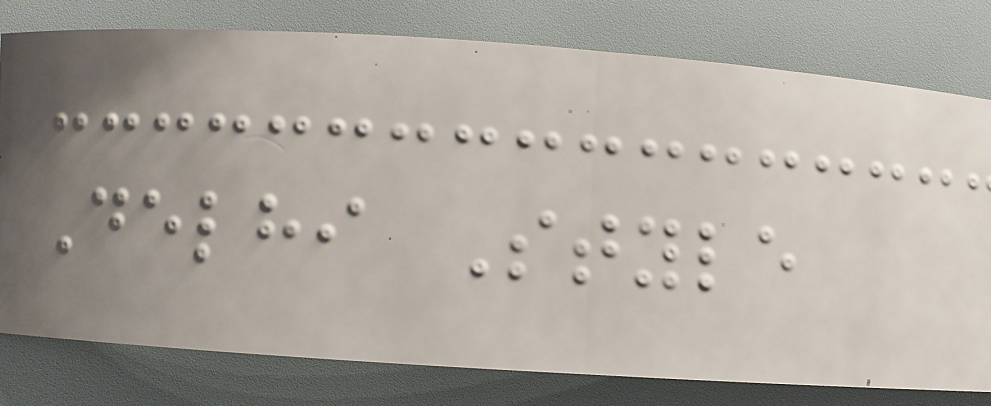Delhi Style
